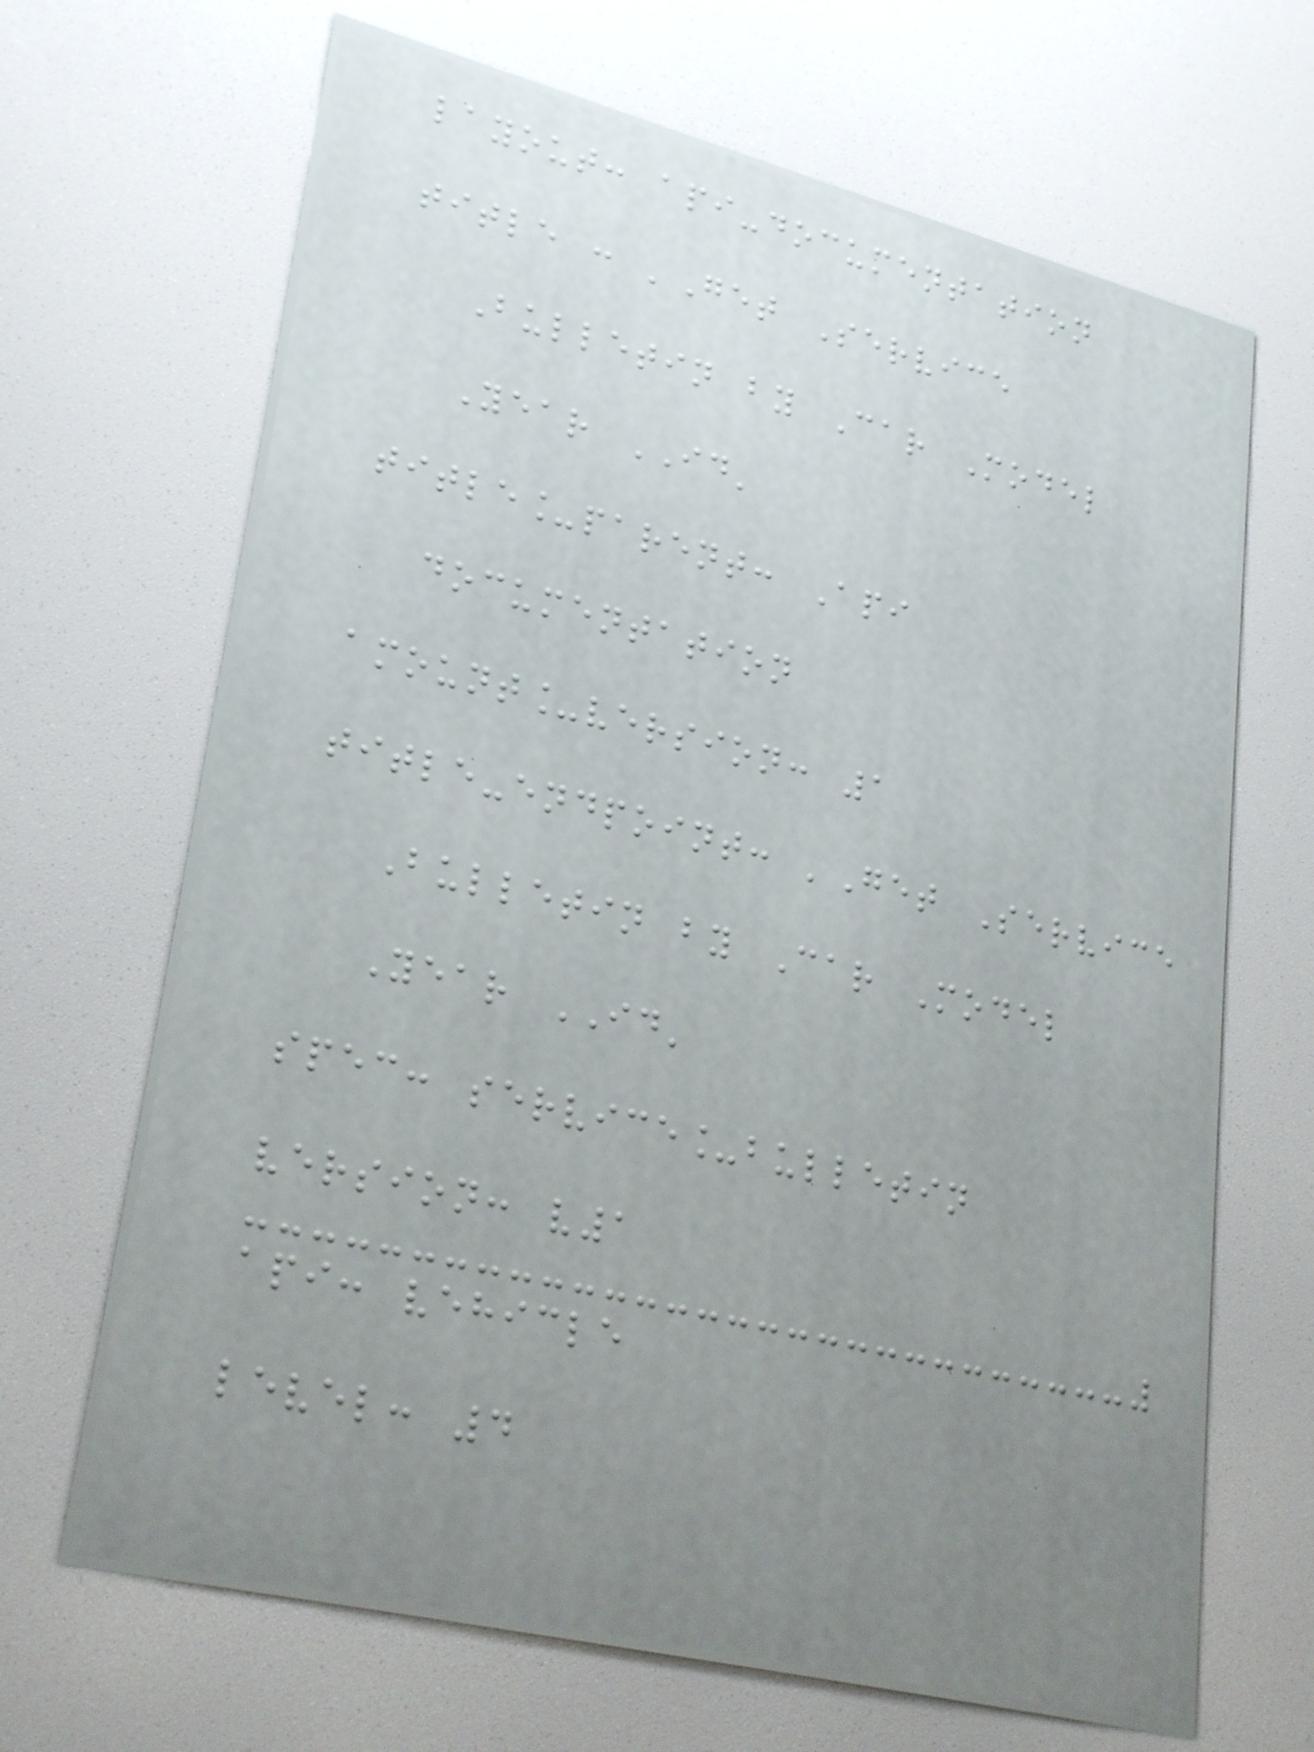layout: api-documentation
title : 'Get Service
Bulletin by Car Model
Year ID'
title_parent: Api
documentation
amount_version: 1
title-endpoint: 'Get Service
Bulletin by Car Model
Year ID'
spec: service_bulletin
version: v1
api: vehicle
level: 4
